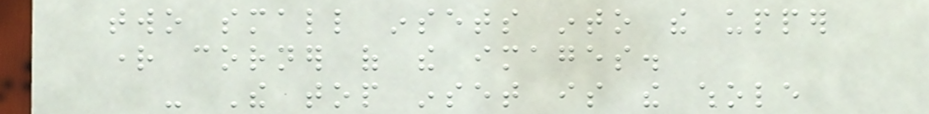two small insets into the upper
right corner of the images.
- The top inset is the whole
